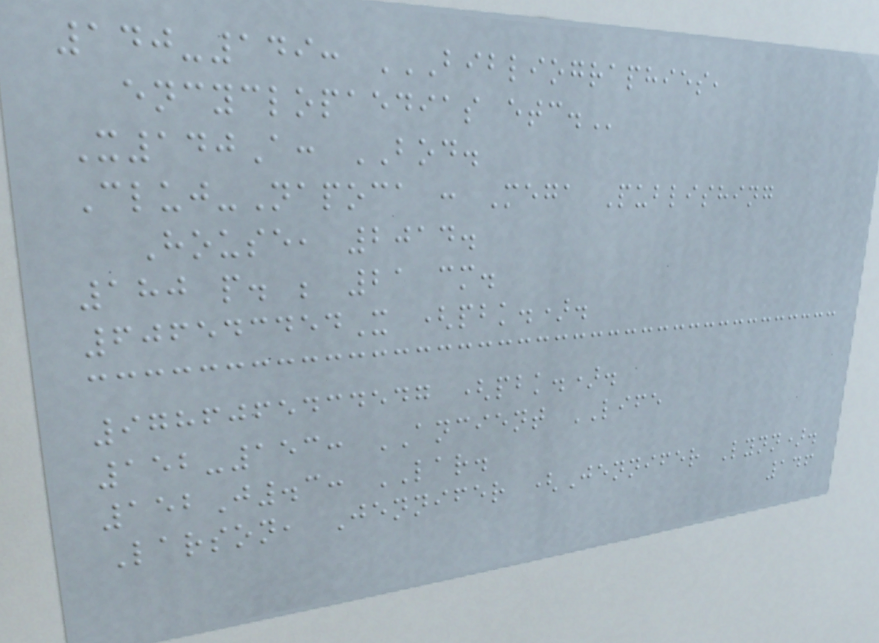140-149: BIBLIOGRAPHIES,
ENCYCLOPAEDIAS ETC.
X140A: BOD.
Cluj-Napoca : Mega Publishing
House, 2014.
180 p. ; 21 cm.
606543454X (pbk.).
9786065434547 (pbk.).
152-153: ANCIENT LIFE
152J.3: LAR.
Larson, Jennifer (Jennifer Lynn).
146
